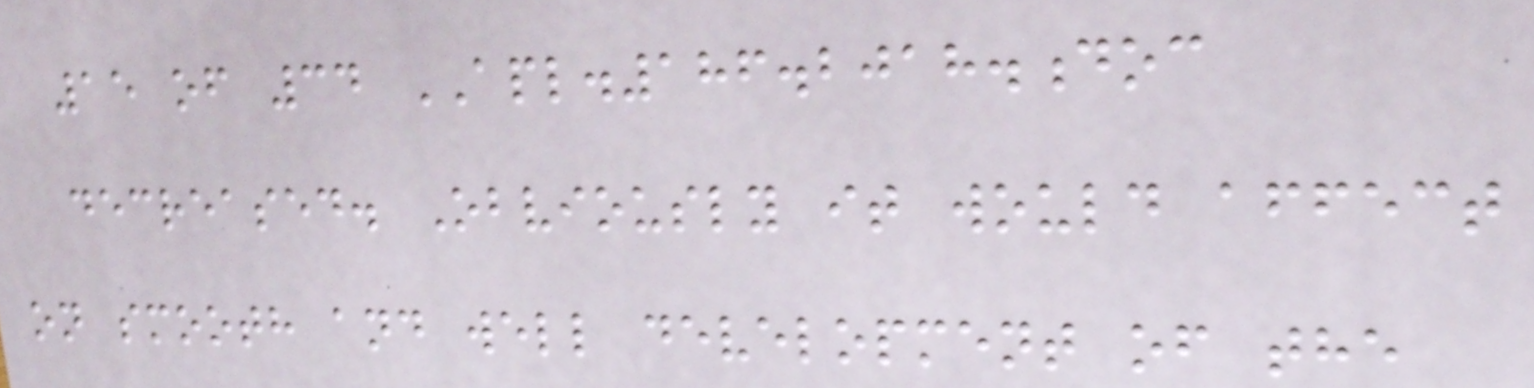15 of 34 APL.186.2018.doc
decreased. Obviously it would affect
on smooth and well development of the
